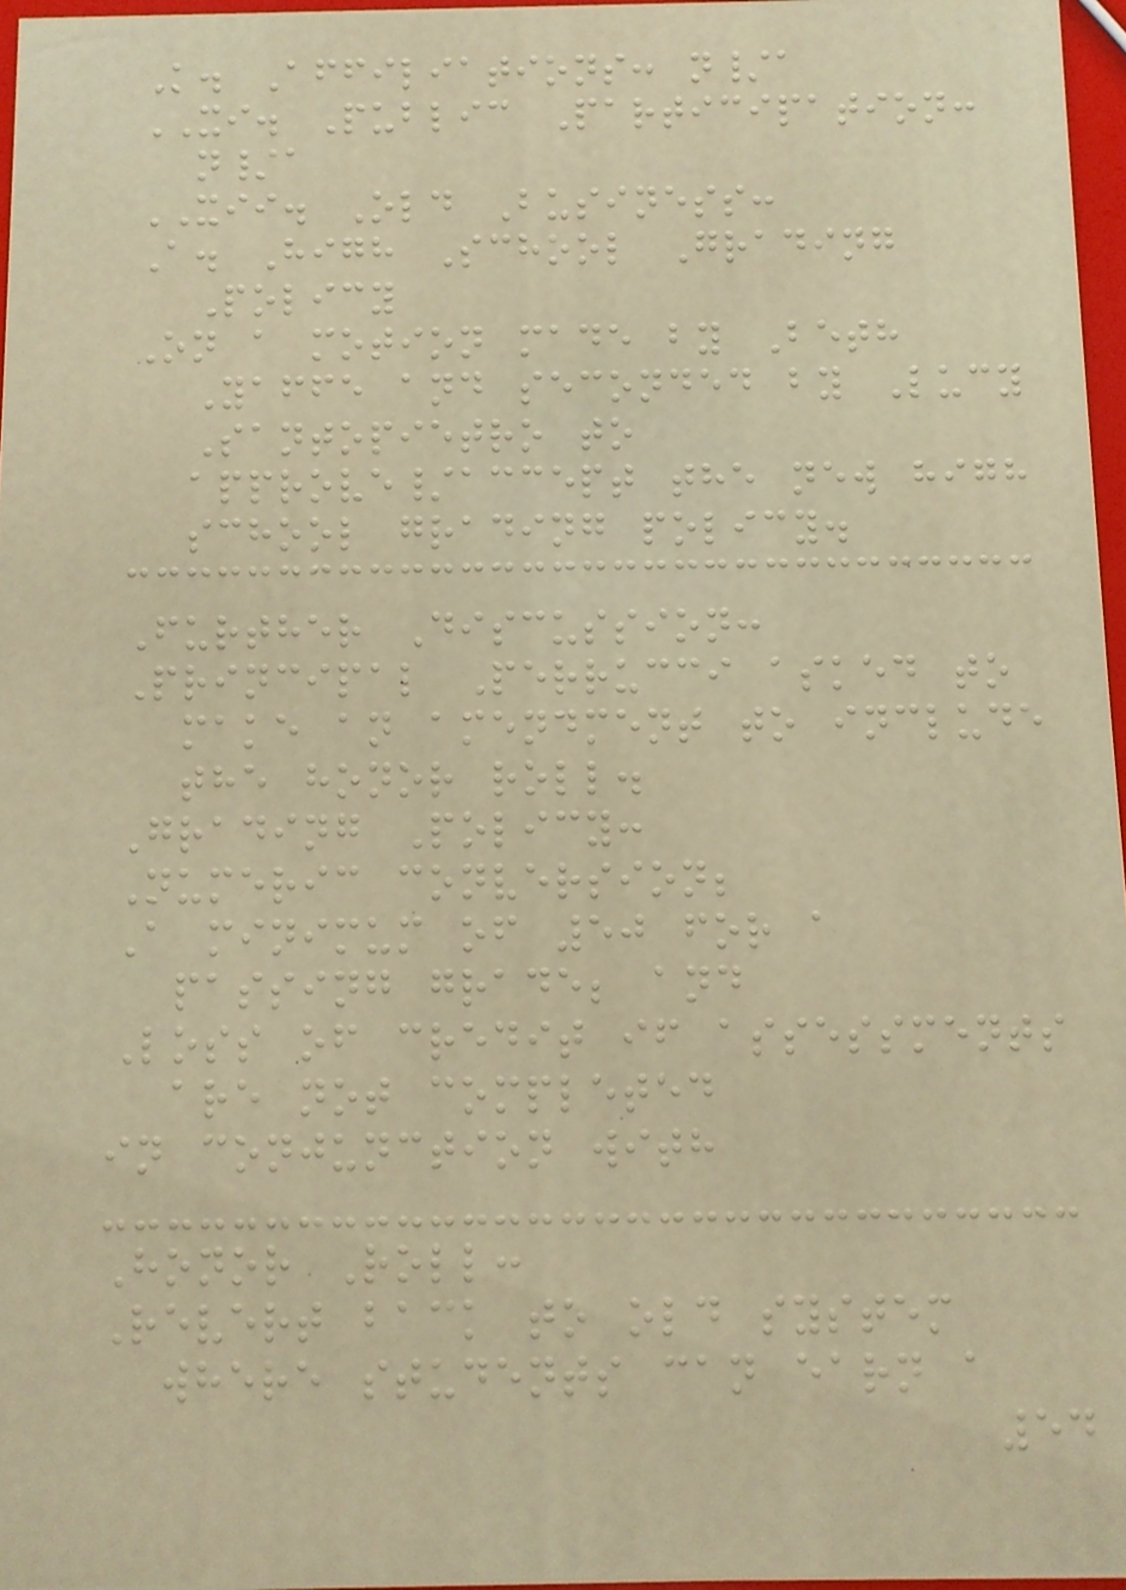K. Affiliations: n/a
XI. Public Participation:
n/a
XII. Old Business:
A. High School Grading
Policy
On a motion made by Beth
Yaffe and seconded by Lucy
Santopietro to
approve/accept the new high
school grading policy.
Further Discussion:
Principal Perrucci asked to
make an amendment to include
the honor roll.
Grading Policy:
Numeric conversion;
A minimum of 50 for a
passing grade; and
Loss of credit if assessments
are not completed
in conjunction with
Honor Roll:
Revert back to old system
where students can earn a
54
